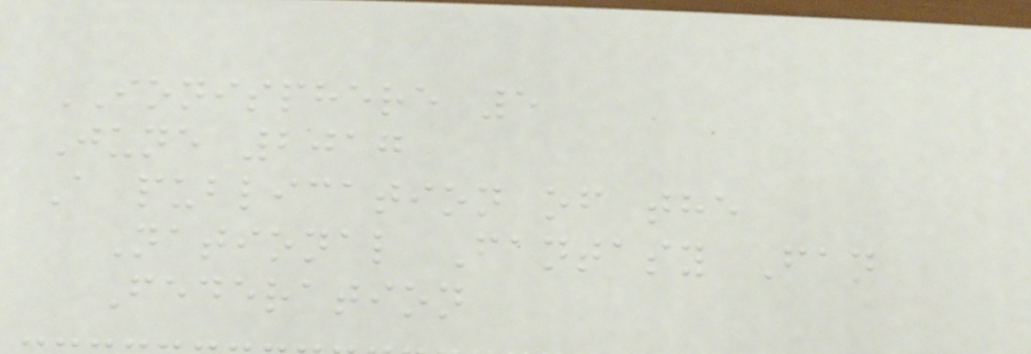IONISPHERE 5
June 2017
A publication of the
National Fantasy Fan
Federation
